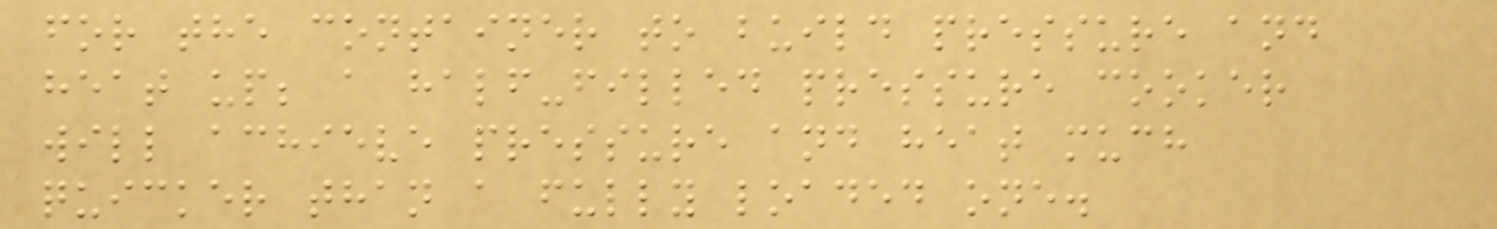for the container to build pressure and
heat up; a half-filled pressure cooker
will achieve pressure and heat much
quicker than a fully loaded one.
